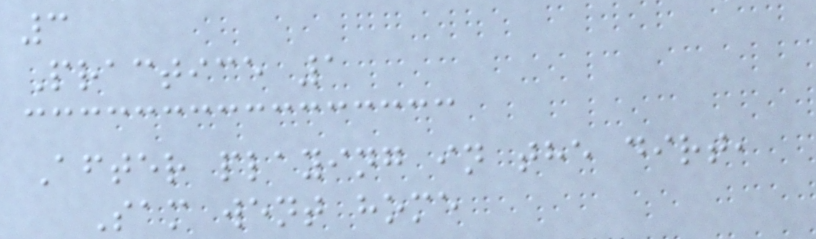3
Practice 1
After playing in the dirt,
Sam went home
